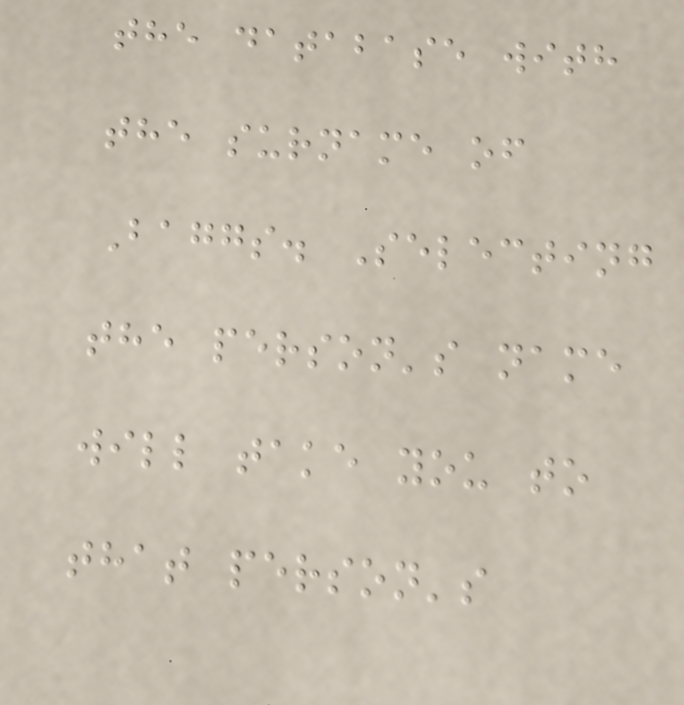the database with
the surname of
Baggs. Selecting
the person's name
will take you to
that person's
